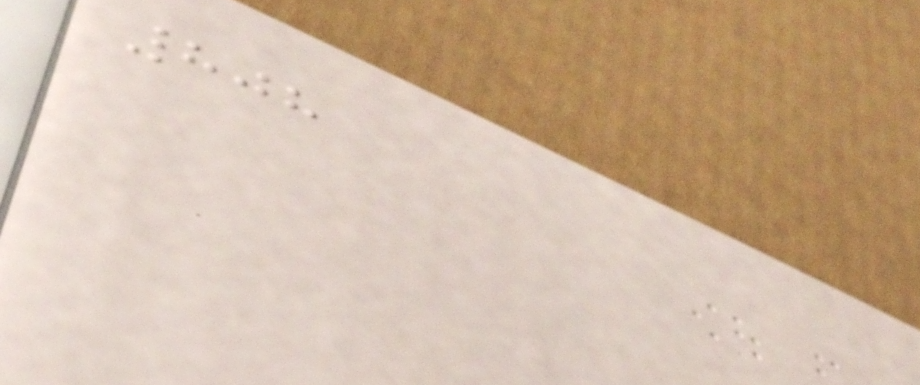808
